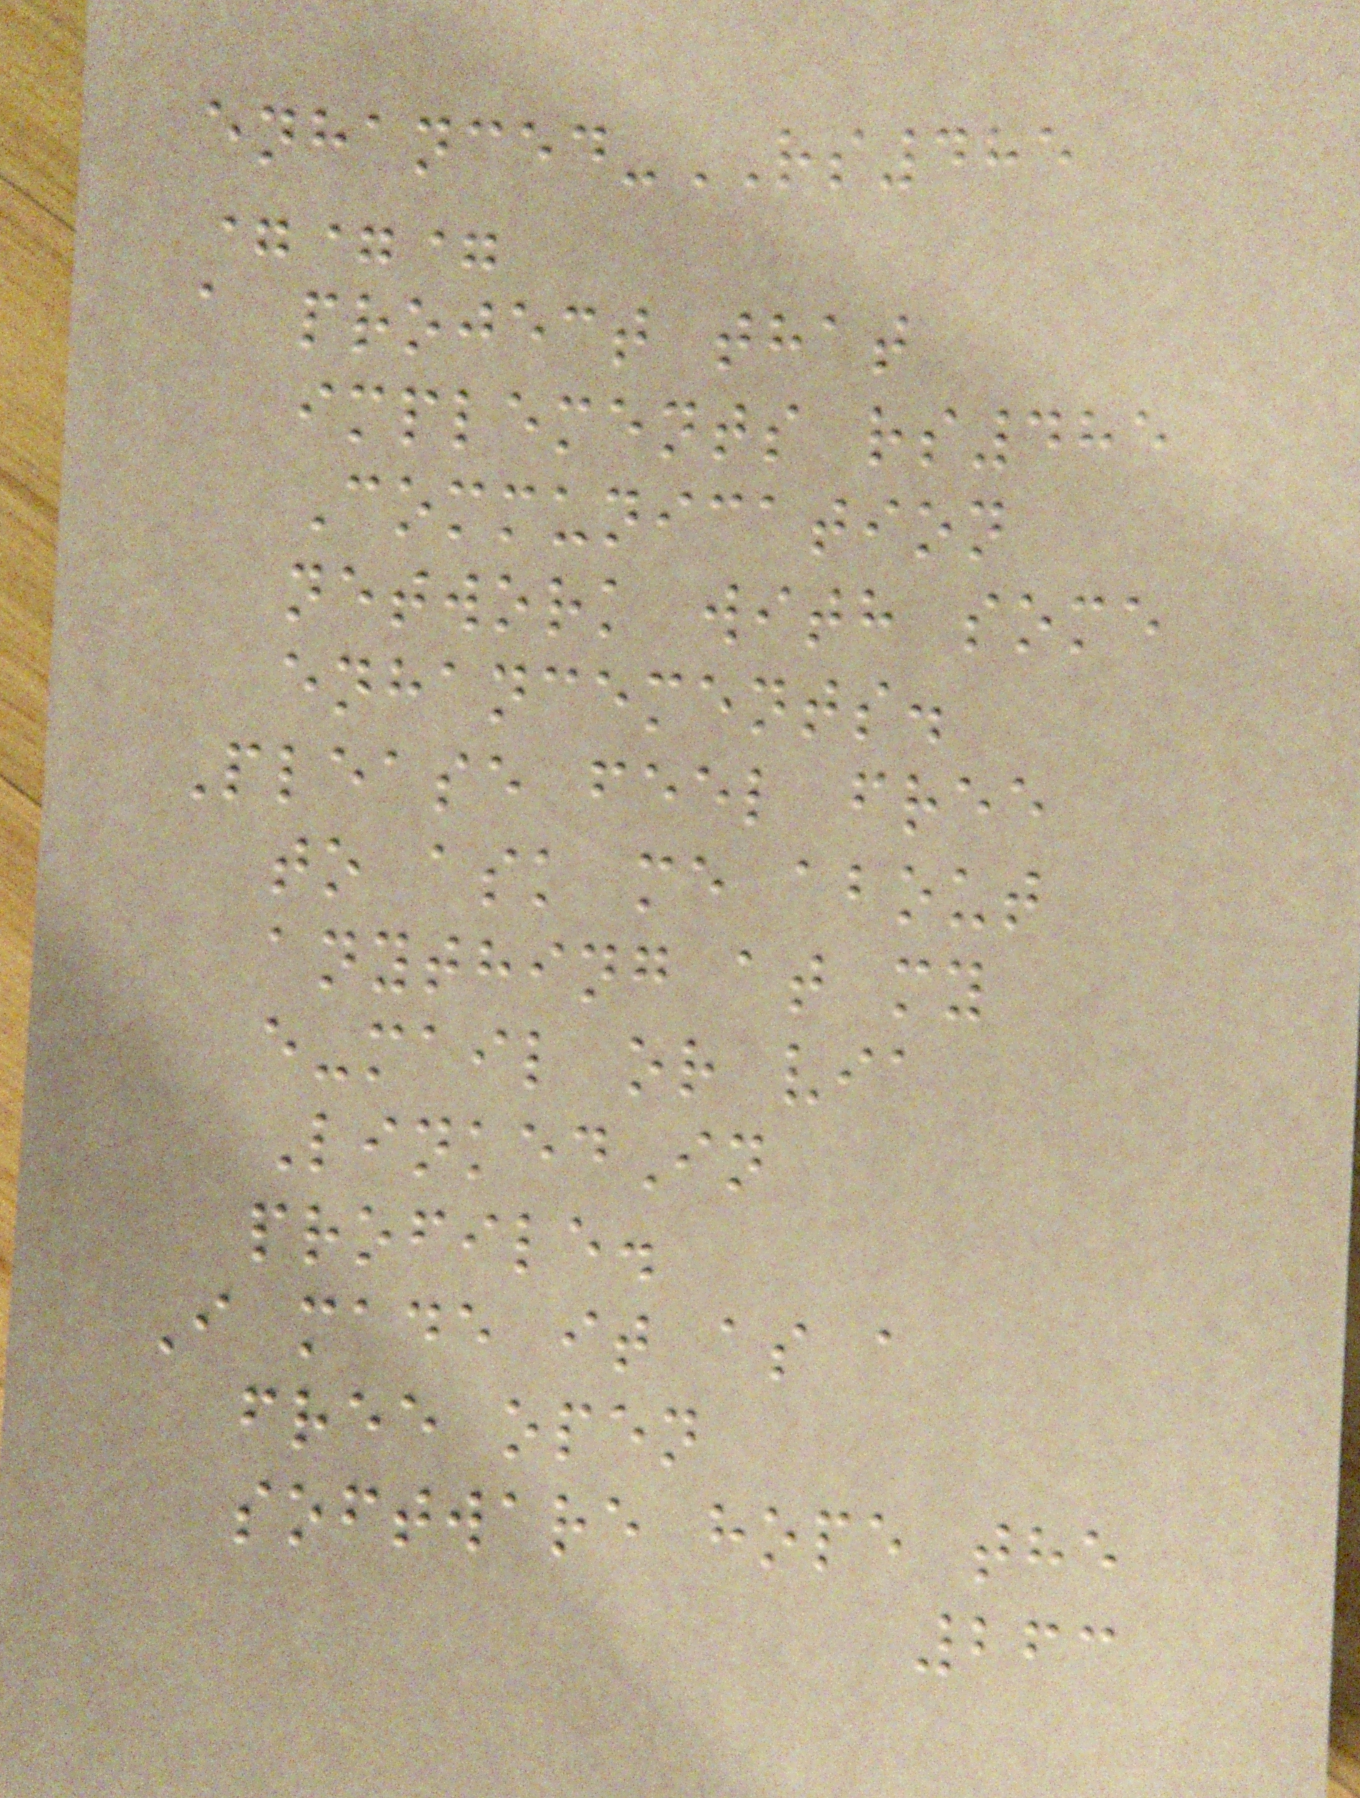enhanced-RS485
===
a project that
implements rs485
Communication
network with some
enhancements.
Please feel free
to ask me about
anything at my
e-mail or via
LinkedIn
profile.
I made it as a
free open
software hope the
263
